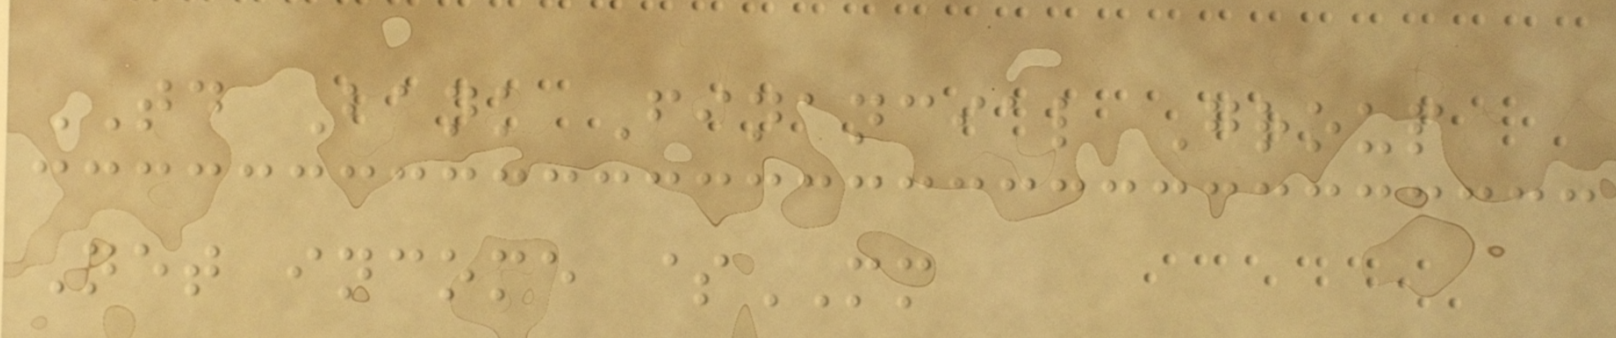TD Bank Financial Group
Net income $MM
